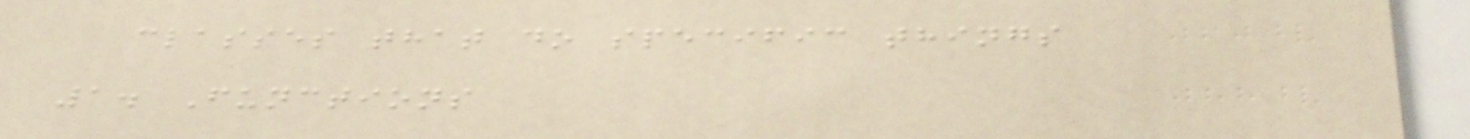classes that do specific things
1. Functions
